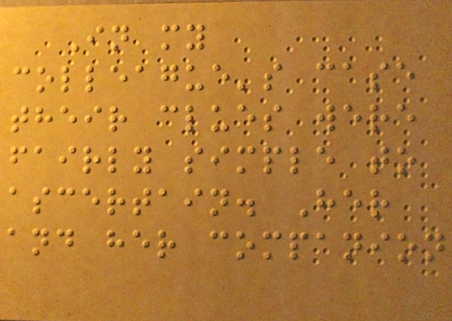In my
colleague's case
their clues were
fairly simple to
ascertain. Her
and her companion
